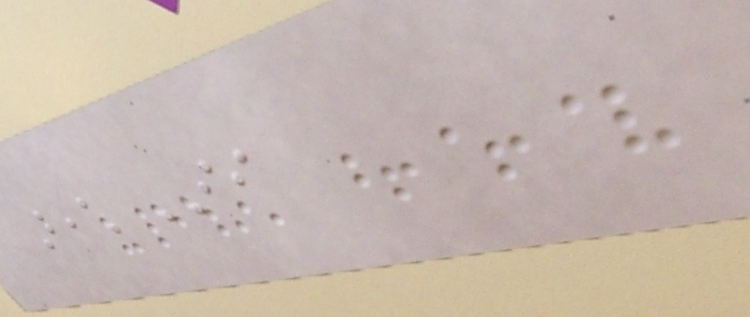Beach II
